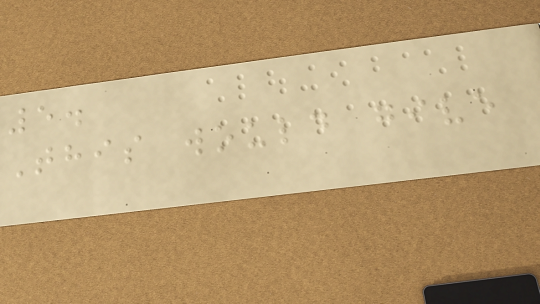5.
This would give
